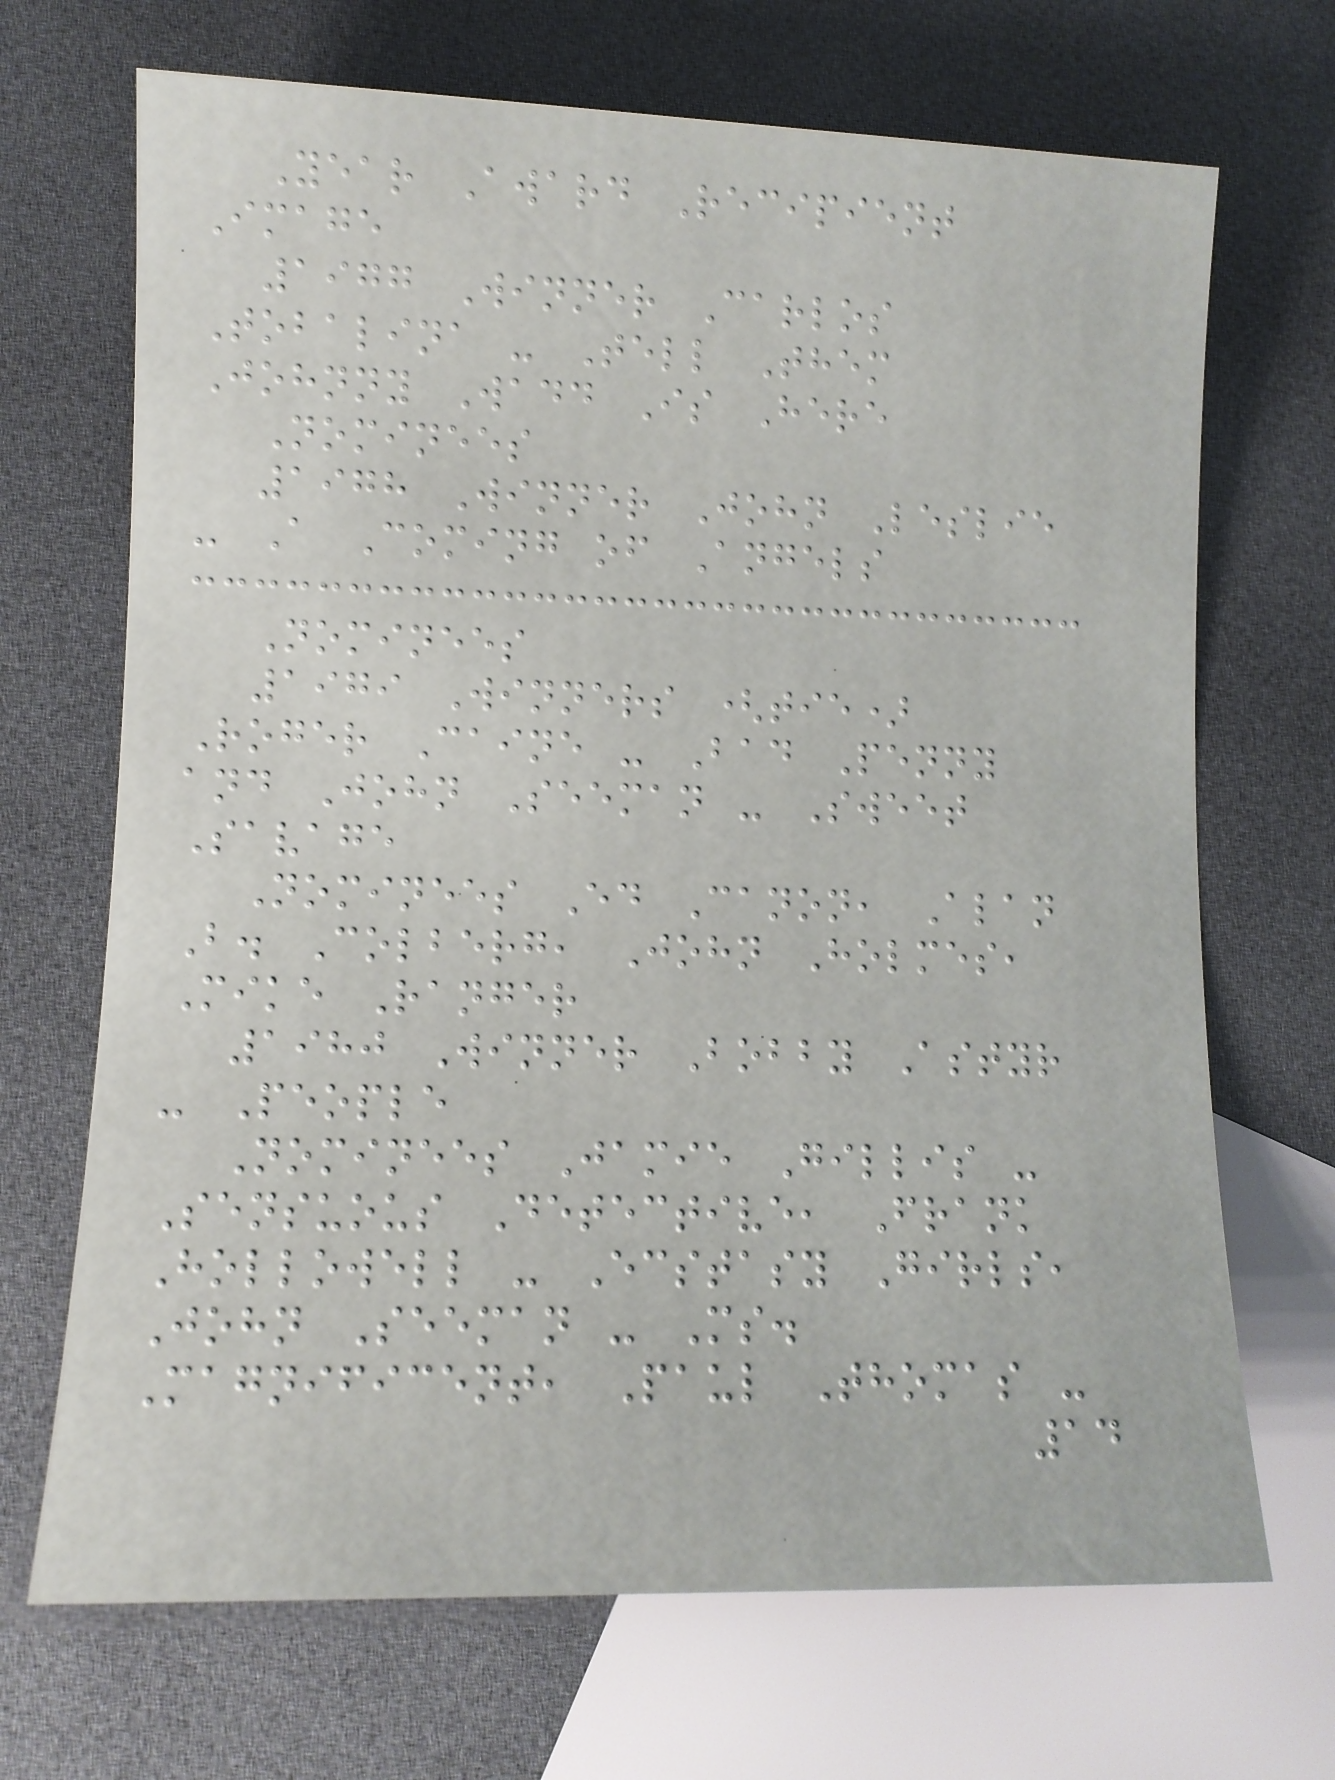Year Award Recipient
Image
1977 Winner Carlos
Tobalina - Tell Them
Johnny Wadd Is Here
Nominees
1978 Winner John Leslie
- A Coming of Angels
Nominees
1979 Winners (tie)
Roger Caine - Bad Penny
and John Seeman - Sweet
Savage
Nominees Ed Canon, Alan
B. Colberg, John Holmes,
Mike Ranger
1980 Winner Bobby Astyr
- People
Nominees Jamie Gillis -
Sensuous Detective, Frank
Hollowell - Ecstasy Girls,
John Seeman - Ms.
Magnificent, Paul Thomas -
14
